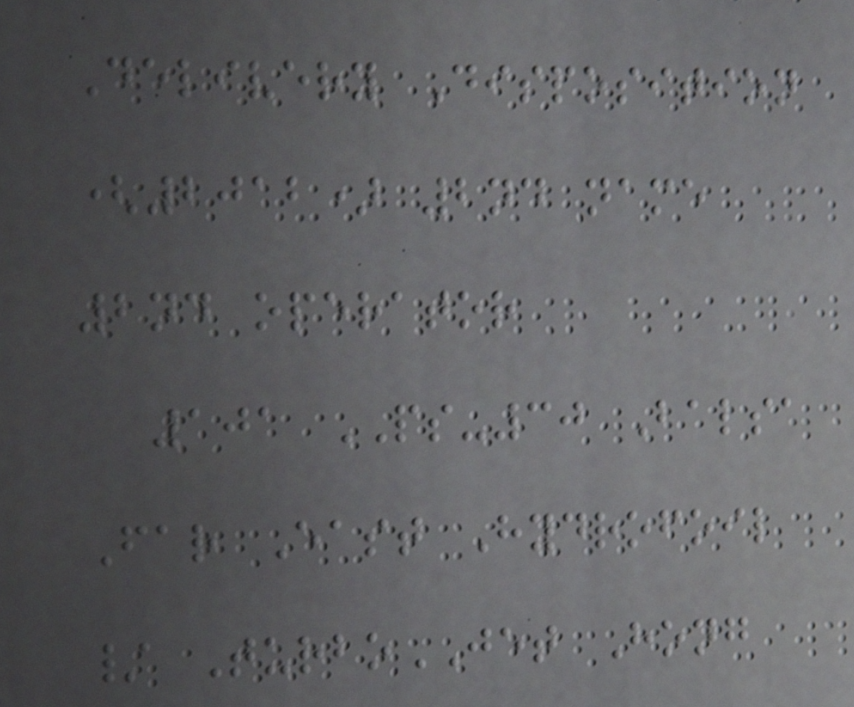Delivery Disposition
(2012) 2nd name
2nd operator
101 PS-30 Balsa
Far East Hydrofoil
/ TurboJET Hong
